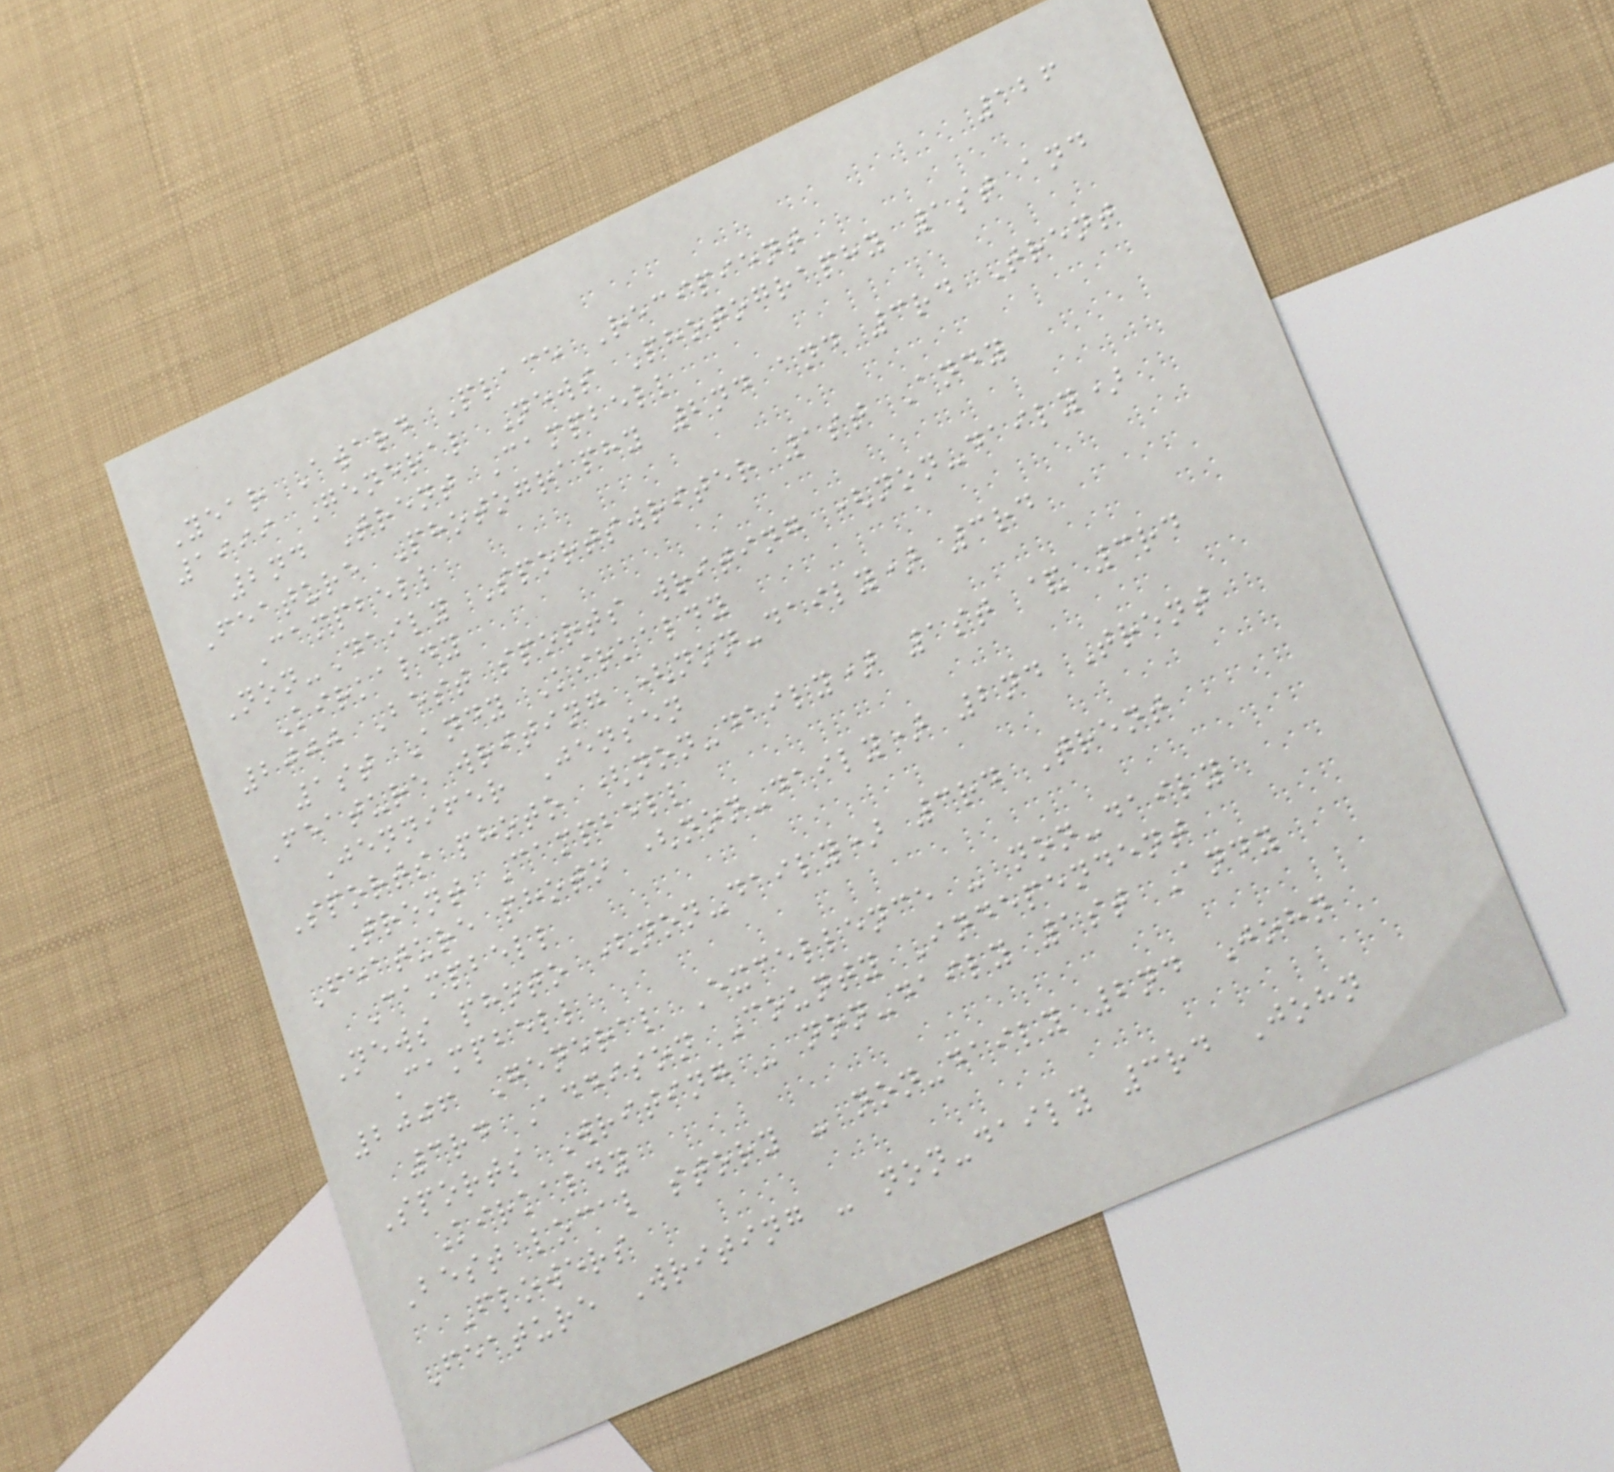126
Year Award Place Recipient
1999 General News Photography 1st and
2nd Trent Campbell
Feature Photography 2nd and 3rd Trent
Campbell
Non-Daily Sportswriter 1st Andy
Kirkaldy
2000 Best sports writing (non-daily)
1st Andy Kirkaldy
Feature writing (non-daily) 3rd
Jennifer Jensen
Sports photo (non-daily) 1st & 3rd
Trent Campbell
Feature photo (non-daily) 2nd Trent
Campbell
News photo (non-daily) 3rd Trent
Campbell
2006 General Excellence - non-daily
3rd Addison County Independent
Sports Writing - non-daily 1st Andy
Kirkaldy
Best local story - non-daily 2nd John
Flowers
Feature Writing - non-daily 3rd John
